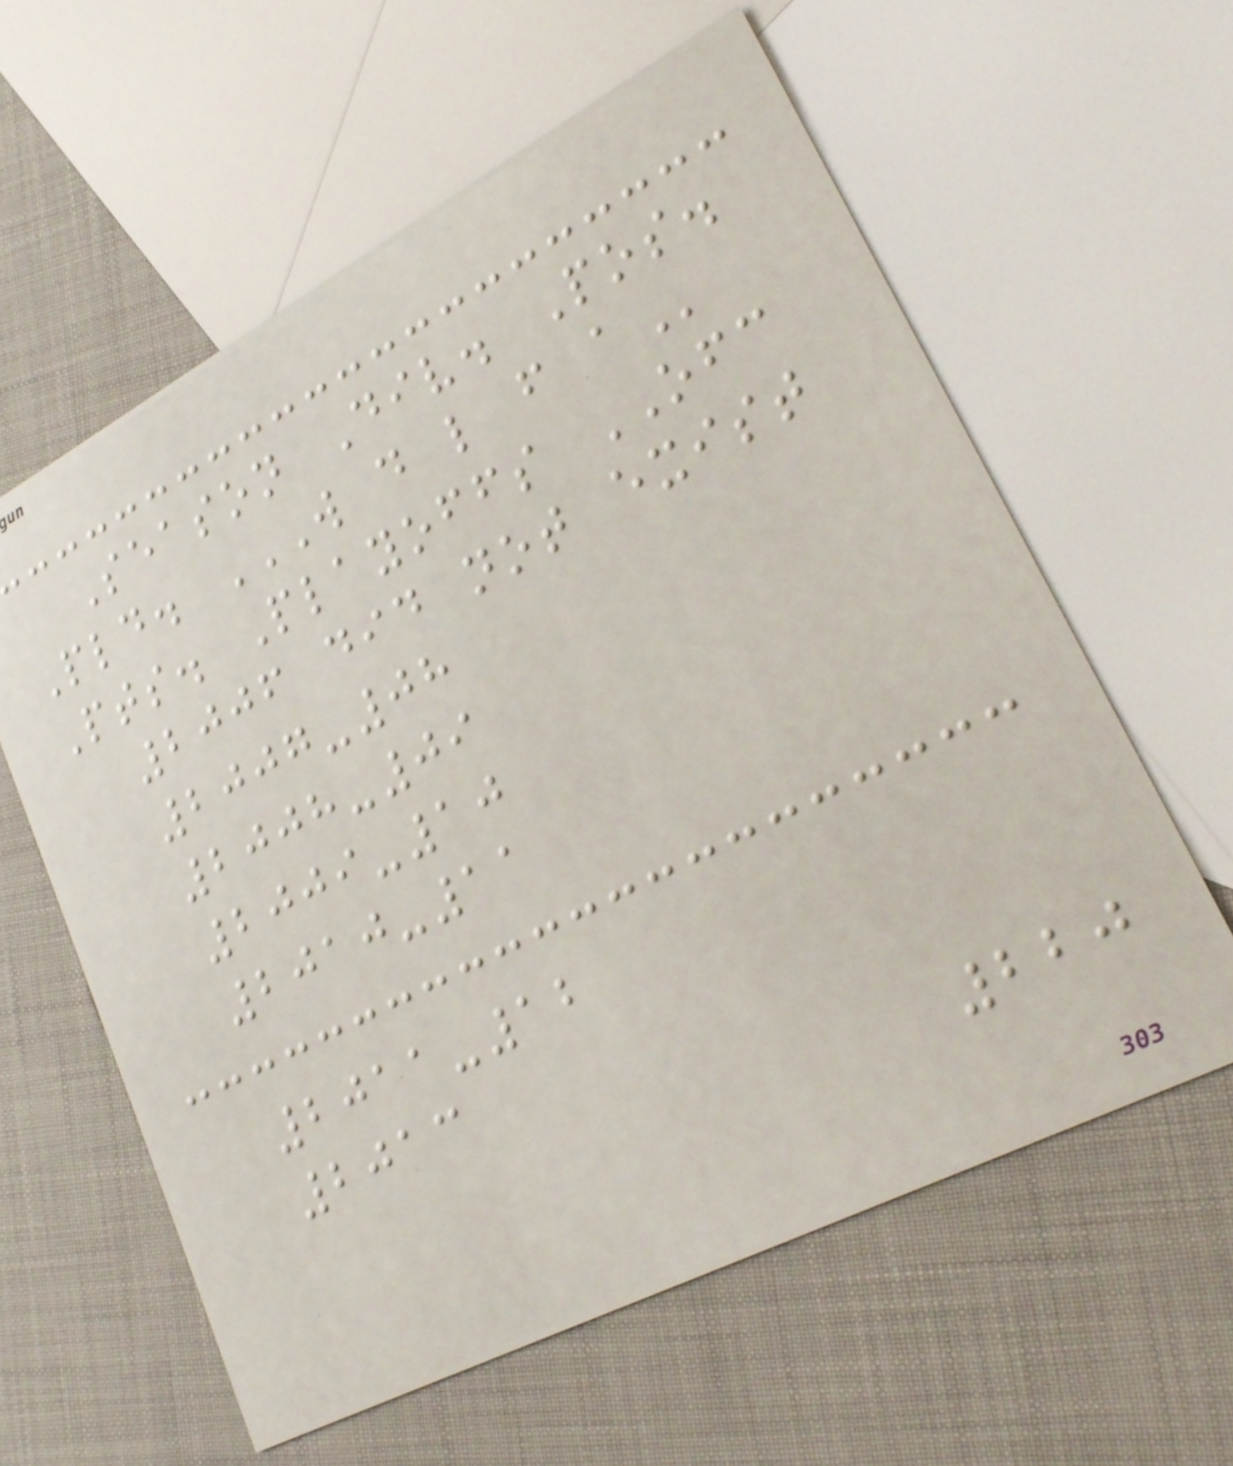Season Div. Pos.
Pld. W D L F A
Pts. Playoffs OFC
2006 did not exist
2007-08
2008-09
2009-10
2010-11
2011-12
2013
220
